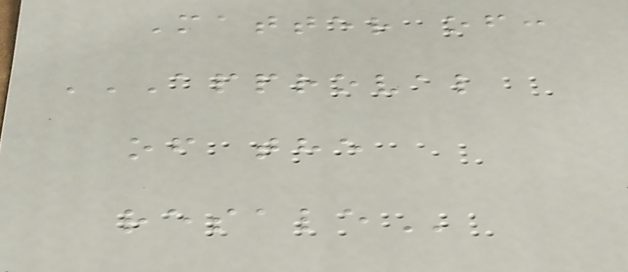Matter of:
APPROVAL
OF THE
RESALE
